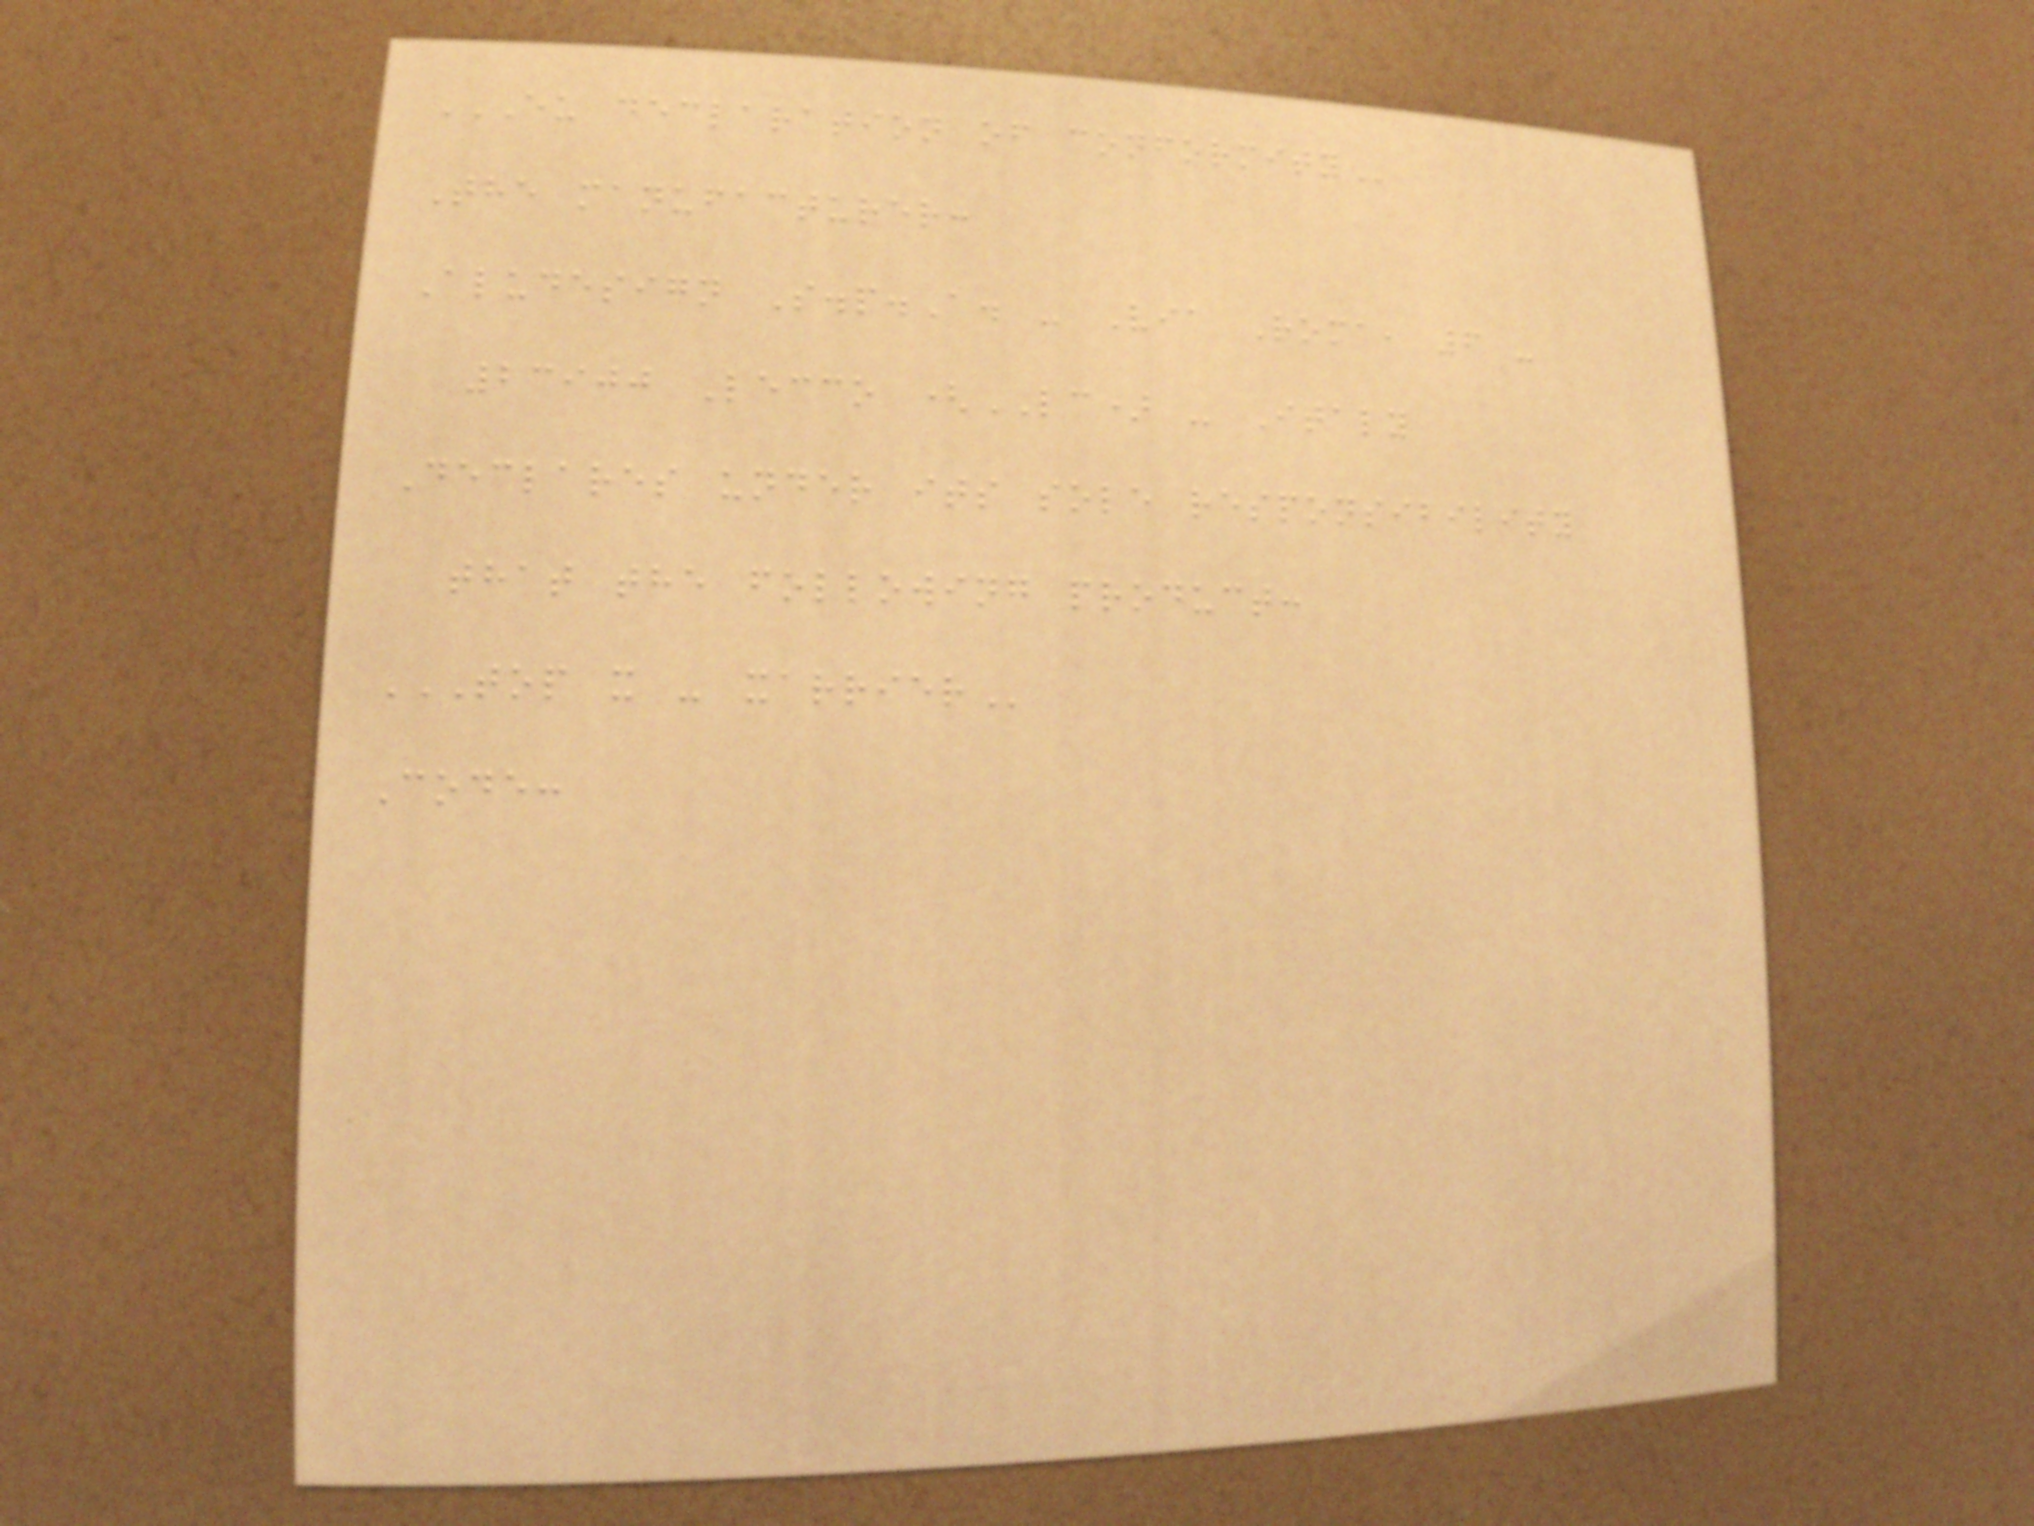EU DECLARATION OF CONFORMITY
The manufacturer:
Aludesign S.p.A. - Via Roma, 6 -
23900 Lecco (LC) - Italy
Declares under its sole responsibility
that the following product:
TOP X - XARRIER
Code:
